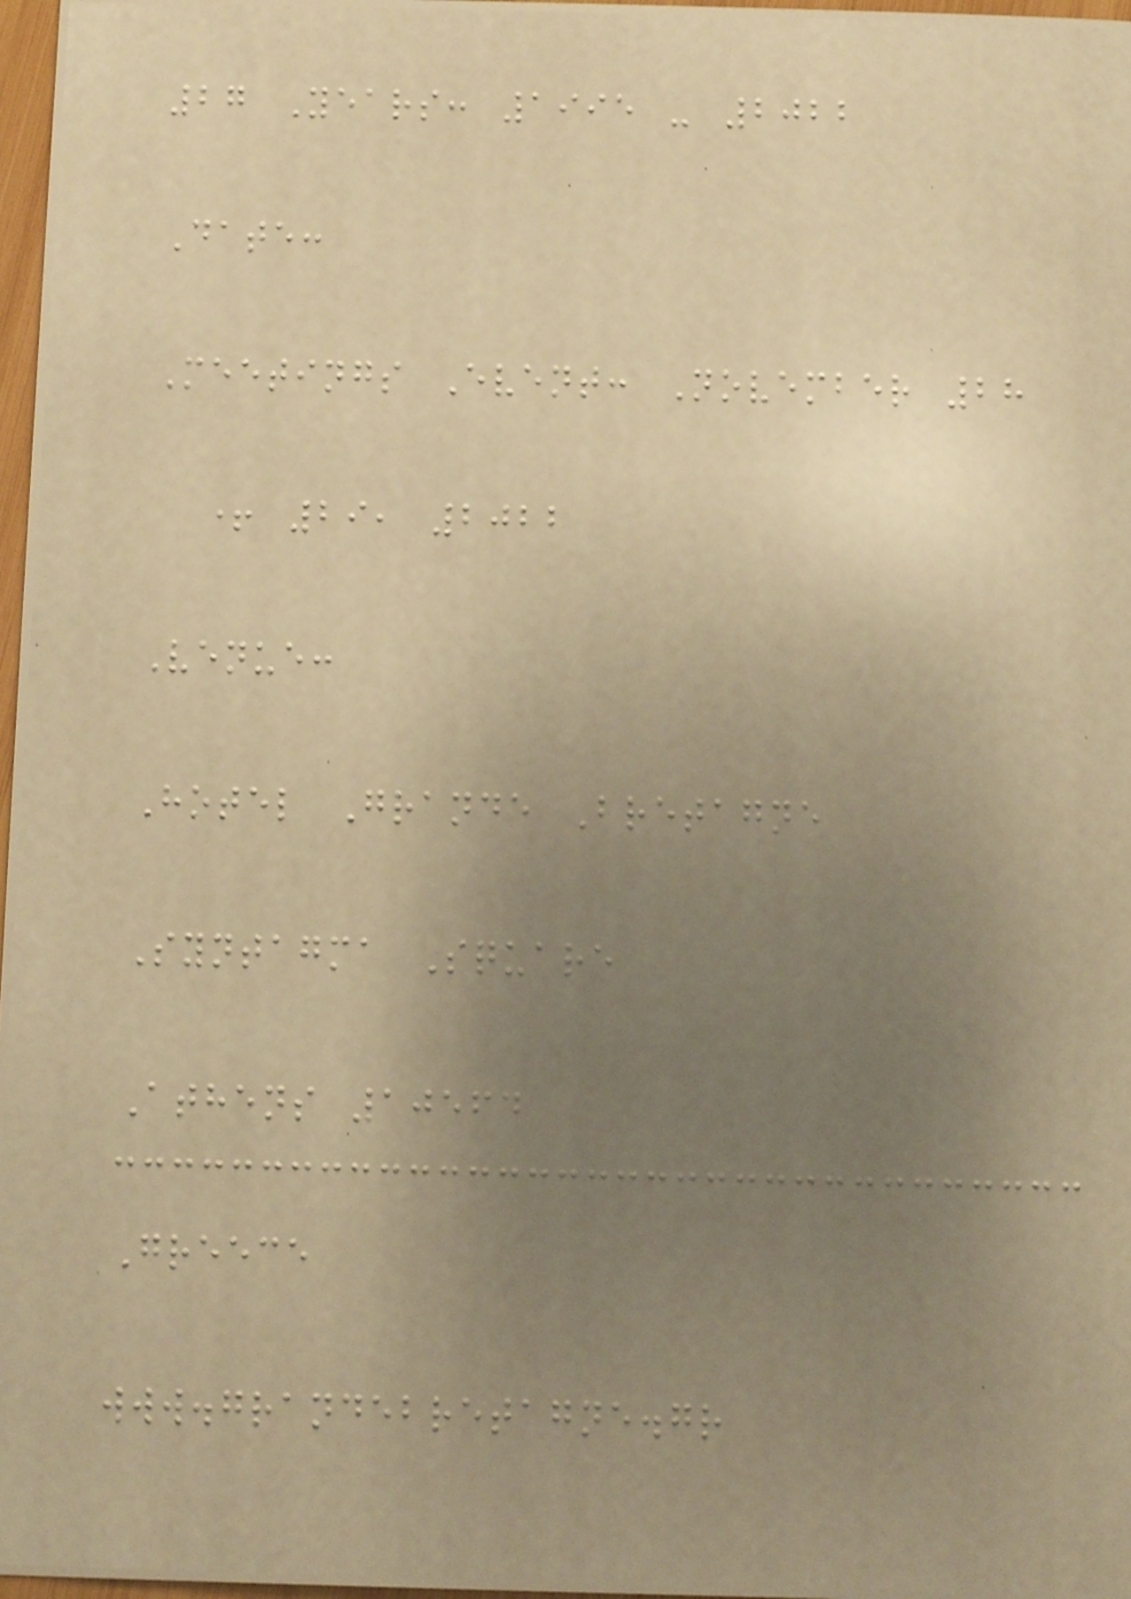27 Years: 1995 - 2022
Date:
Meetings Event: November 28
+ 29, 2022
Venue:
Hotel Grande Bretagne
Syntagma Square
Athens 10564
Greece
www.grandebretagne.gr
